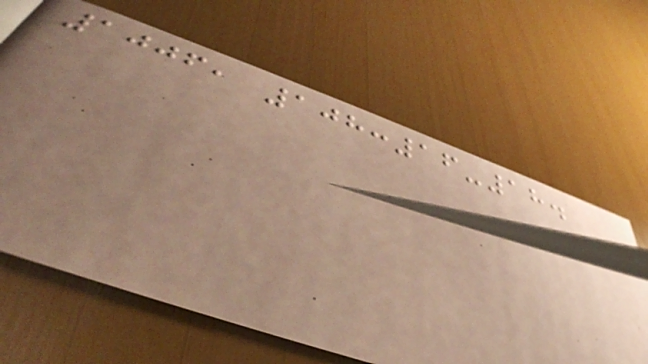1006, 108:16-18.
